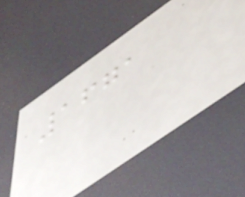1671
